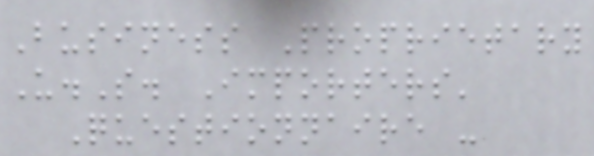Business Proprietary
U.S. Importers'
Questionnaire -
